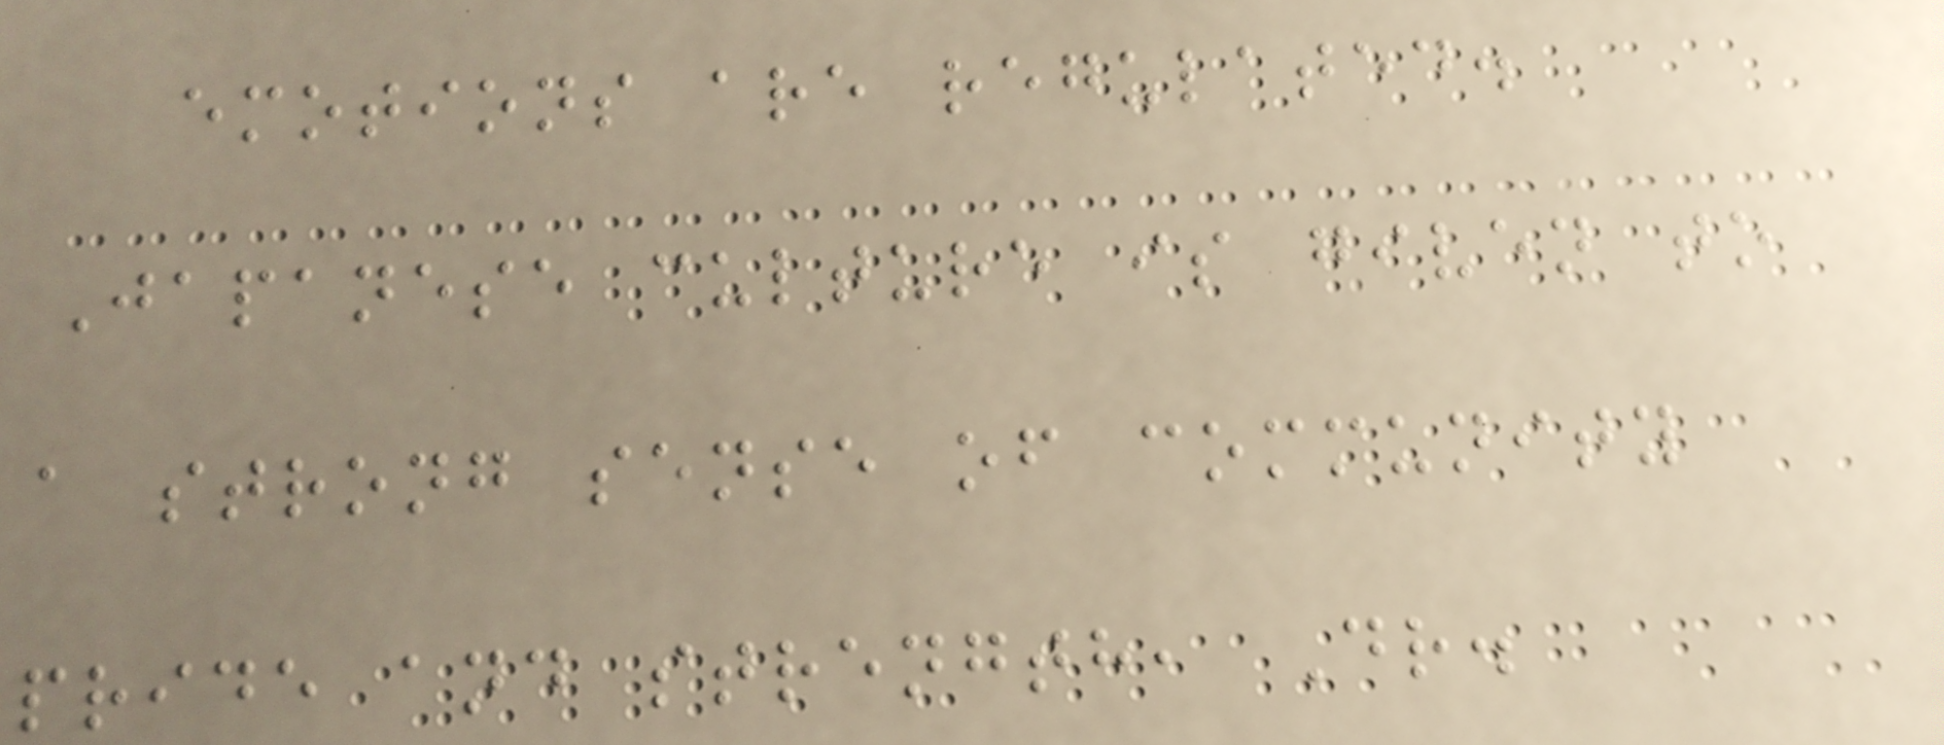emotions are regulated.
Japanese culture is given to
a strong sense of community
pride and strength, Dr.
